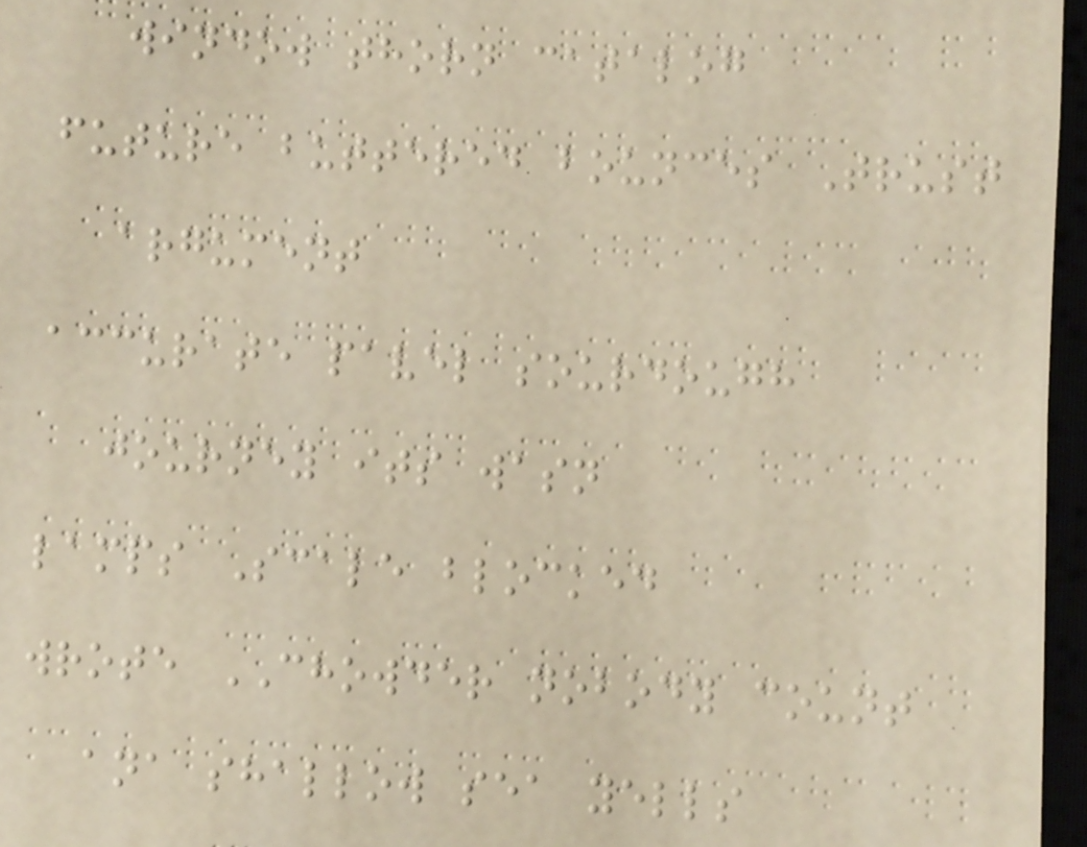window thorn catalog
future buttered bounces Trust
argument
accurate pavel sourdough
journey its wasn
lamps Scale blocked
wrote CHOWDER nobody count
ana shallow sea yells
